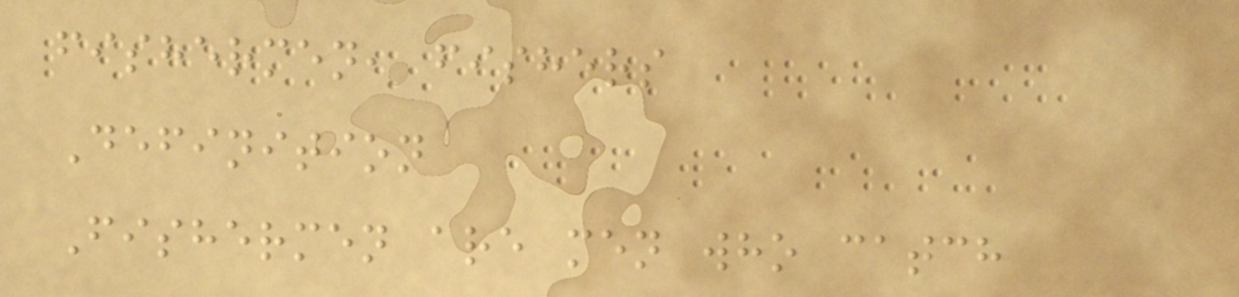fishermen, fishers
Definition
Fishermen are men who catch
